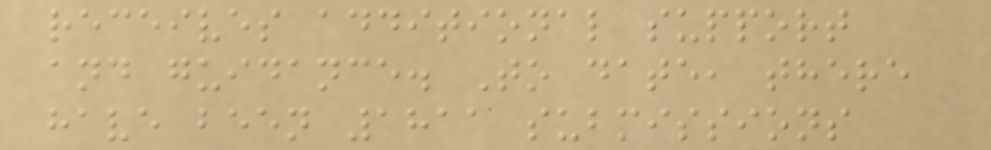receives additional support
and guidance. To date, there
have been 1811 submissions
